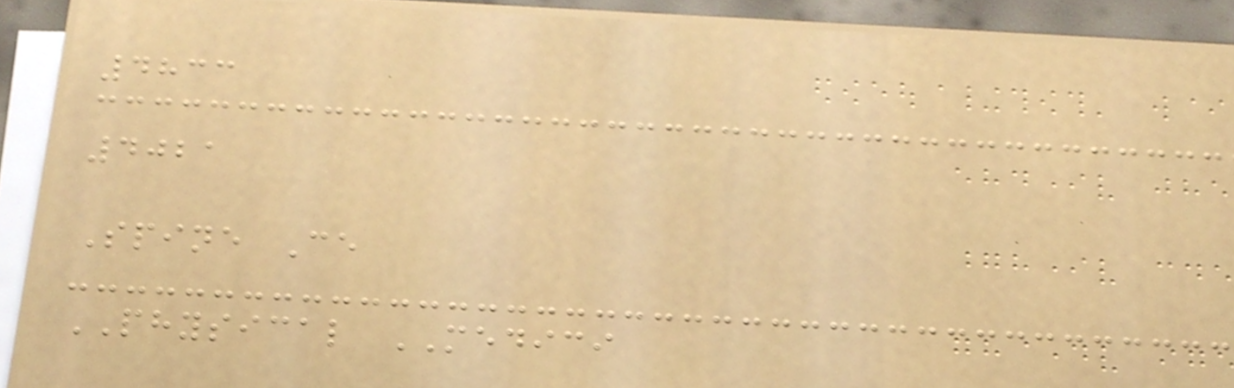4833
4021
Spine Ce
PHYSICAL MEDICI
